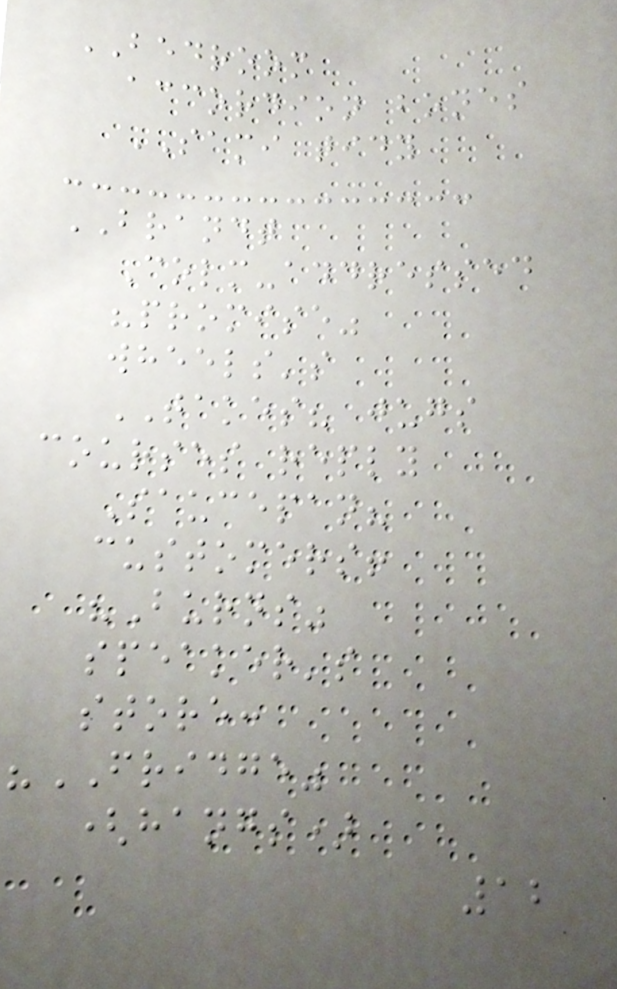BEDROOM
accordion bones
SAMI tidy
BRANDT
Colm-addressed
"promise"
wheels's
TAKES? jugs
courses reply
Saucepan?
customers!
"Burns"
speaker's
store:
"FRIDGE"
(hangs)
12
